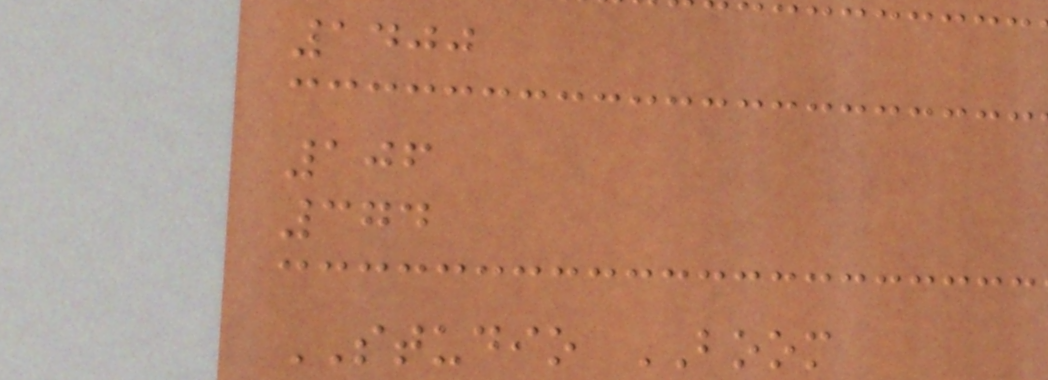1400
106
374
STUDIO BOOM
